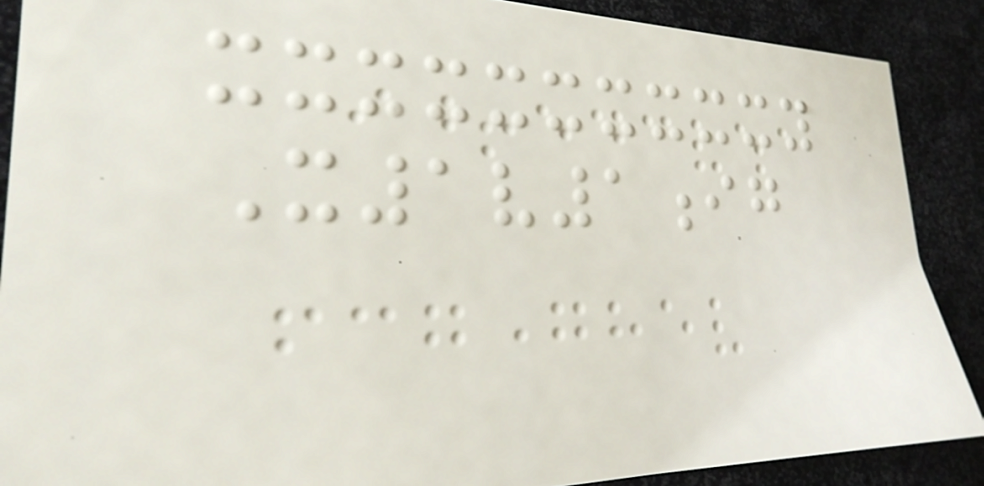X1v1ig
